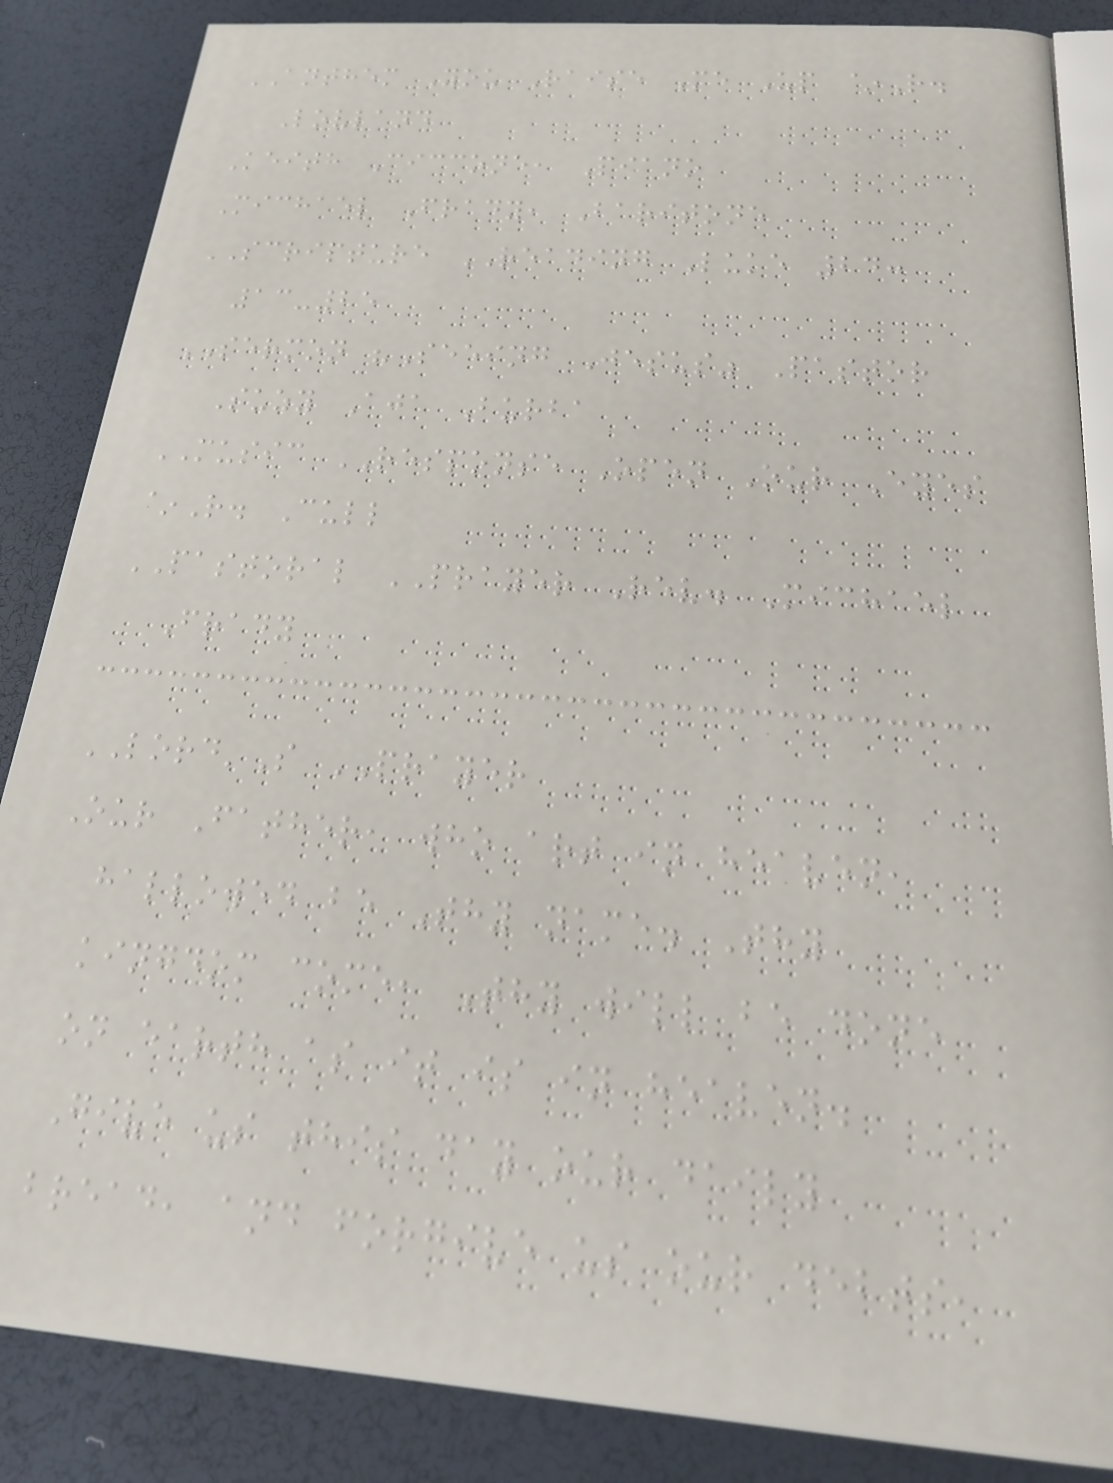ANTHEM You Raise Me Up ~R.
Lovland
Keith Ciccone, Piano
Michael Frady, Baritone
SCRIPTURE READING Luke 24:
13-25
SERMON "Seeing Jesus" Pastor
Suzy Aja Burba
MUSIC RESPONSE Open Our Eyes
~R. Cull
PASTORAL PRAYER Rev. Michael
Frady
LORD'S PRAYER
Our Father, who art in heaven,
hallowed be Thy name. Thy
kingdom come, Thy will be done
on earth as it is in heaven.
Give us this day our daily
bread, and forgive us our debts,
